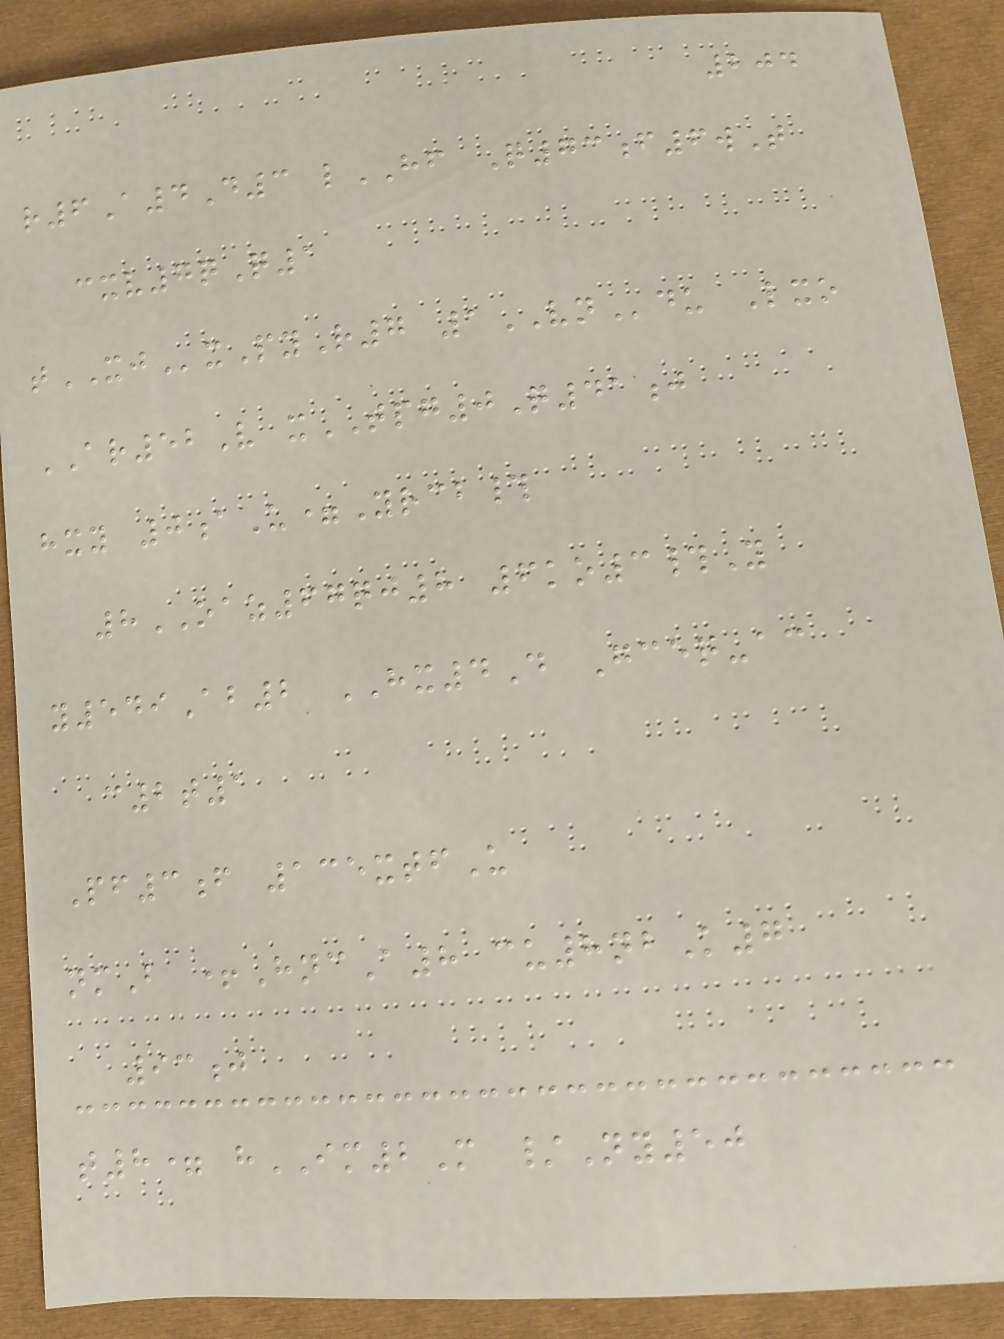204
r6A4D3 lHF Q73f6wT
cxv7qQ1
tXJxPyR7 1VNdu Lxo
AR52V xTPG0Q41j
hxy 0aU=Yrcb#
8OAZ67qj8 6ko3#Y
y549Ab2 HX4D Gceq-ac
c2t1
Pf3f 135xtfU
nmB +HncA8 cu8nbK7
93j
t8= hIM2M /Ny50
